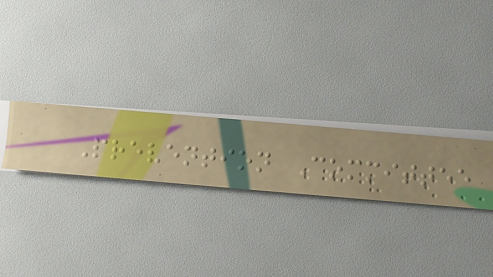Prevention Committee
